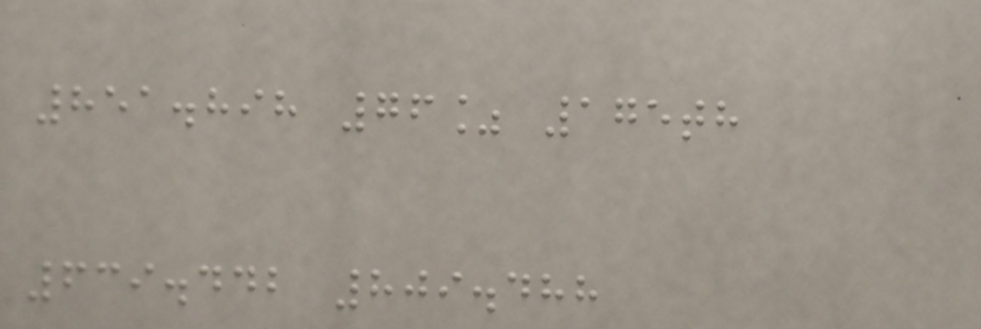851.898 76% 175th
639.442 809.488
